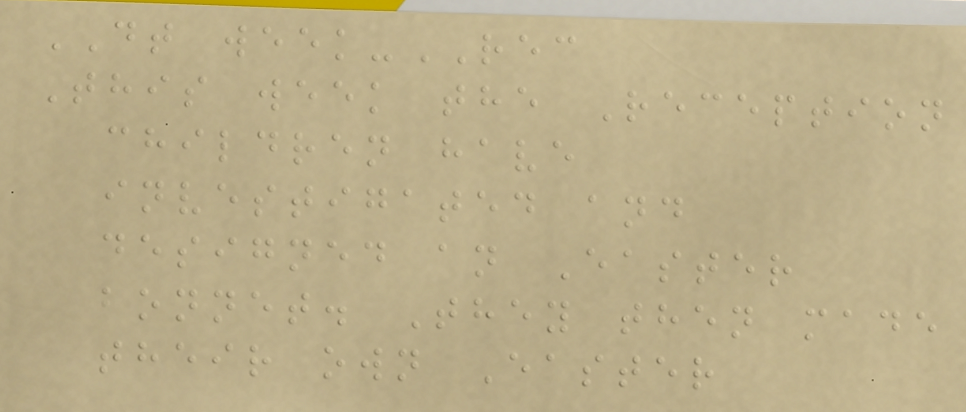DT week-REC
This week the Reception
children have
investigated and
designed an Easter
bonnet. They then made
their own Easter
